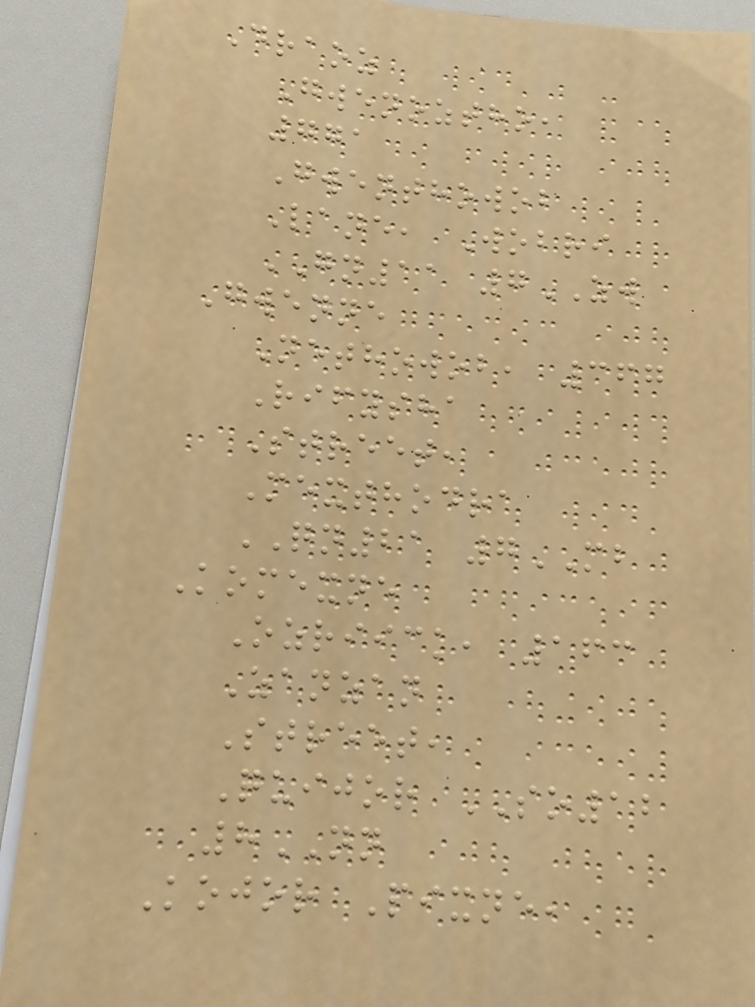Draoz
Gwenoztho,
771
Gwenthowob
Lane, Wobri
GN11 7ZW
Gwenne
Nethowob, 367
Rifysha
Street,
Mexthodra
QN21 7MB
Komexne
Ozriick, 163
Zanzan
Street,
Quijor SO12
8NN
Kojor Pixne,
